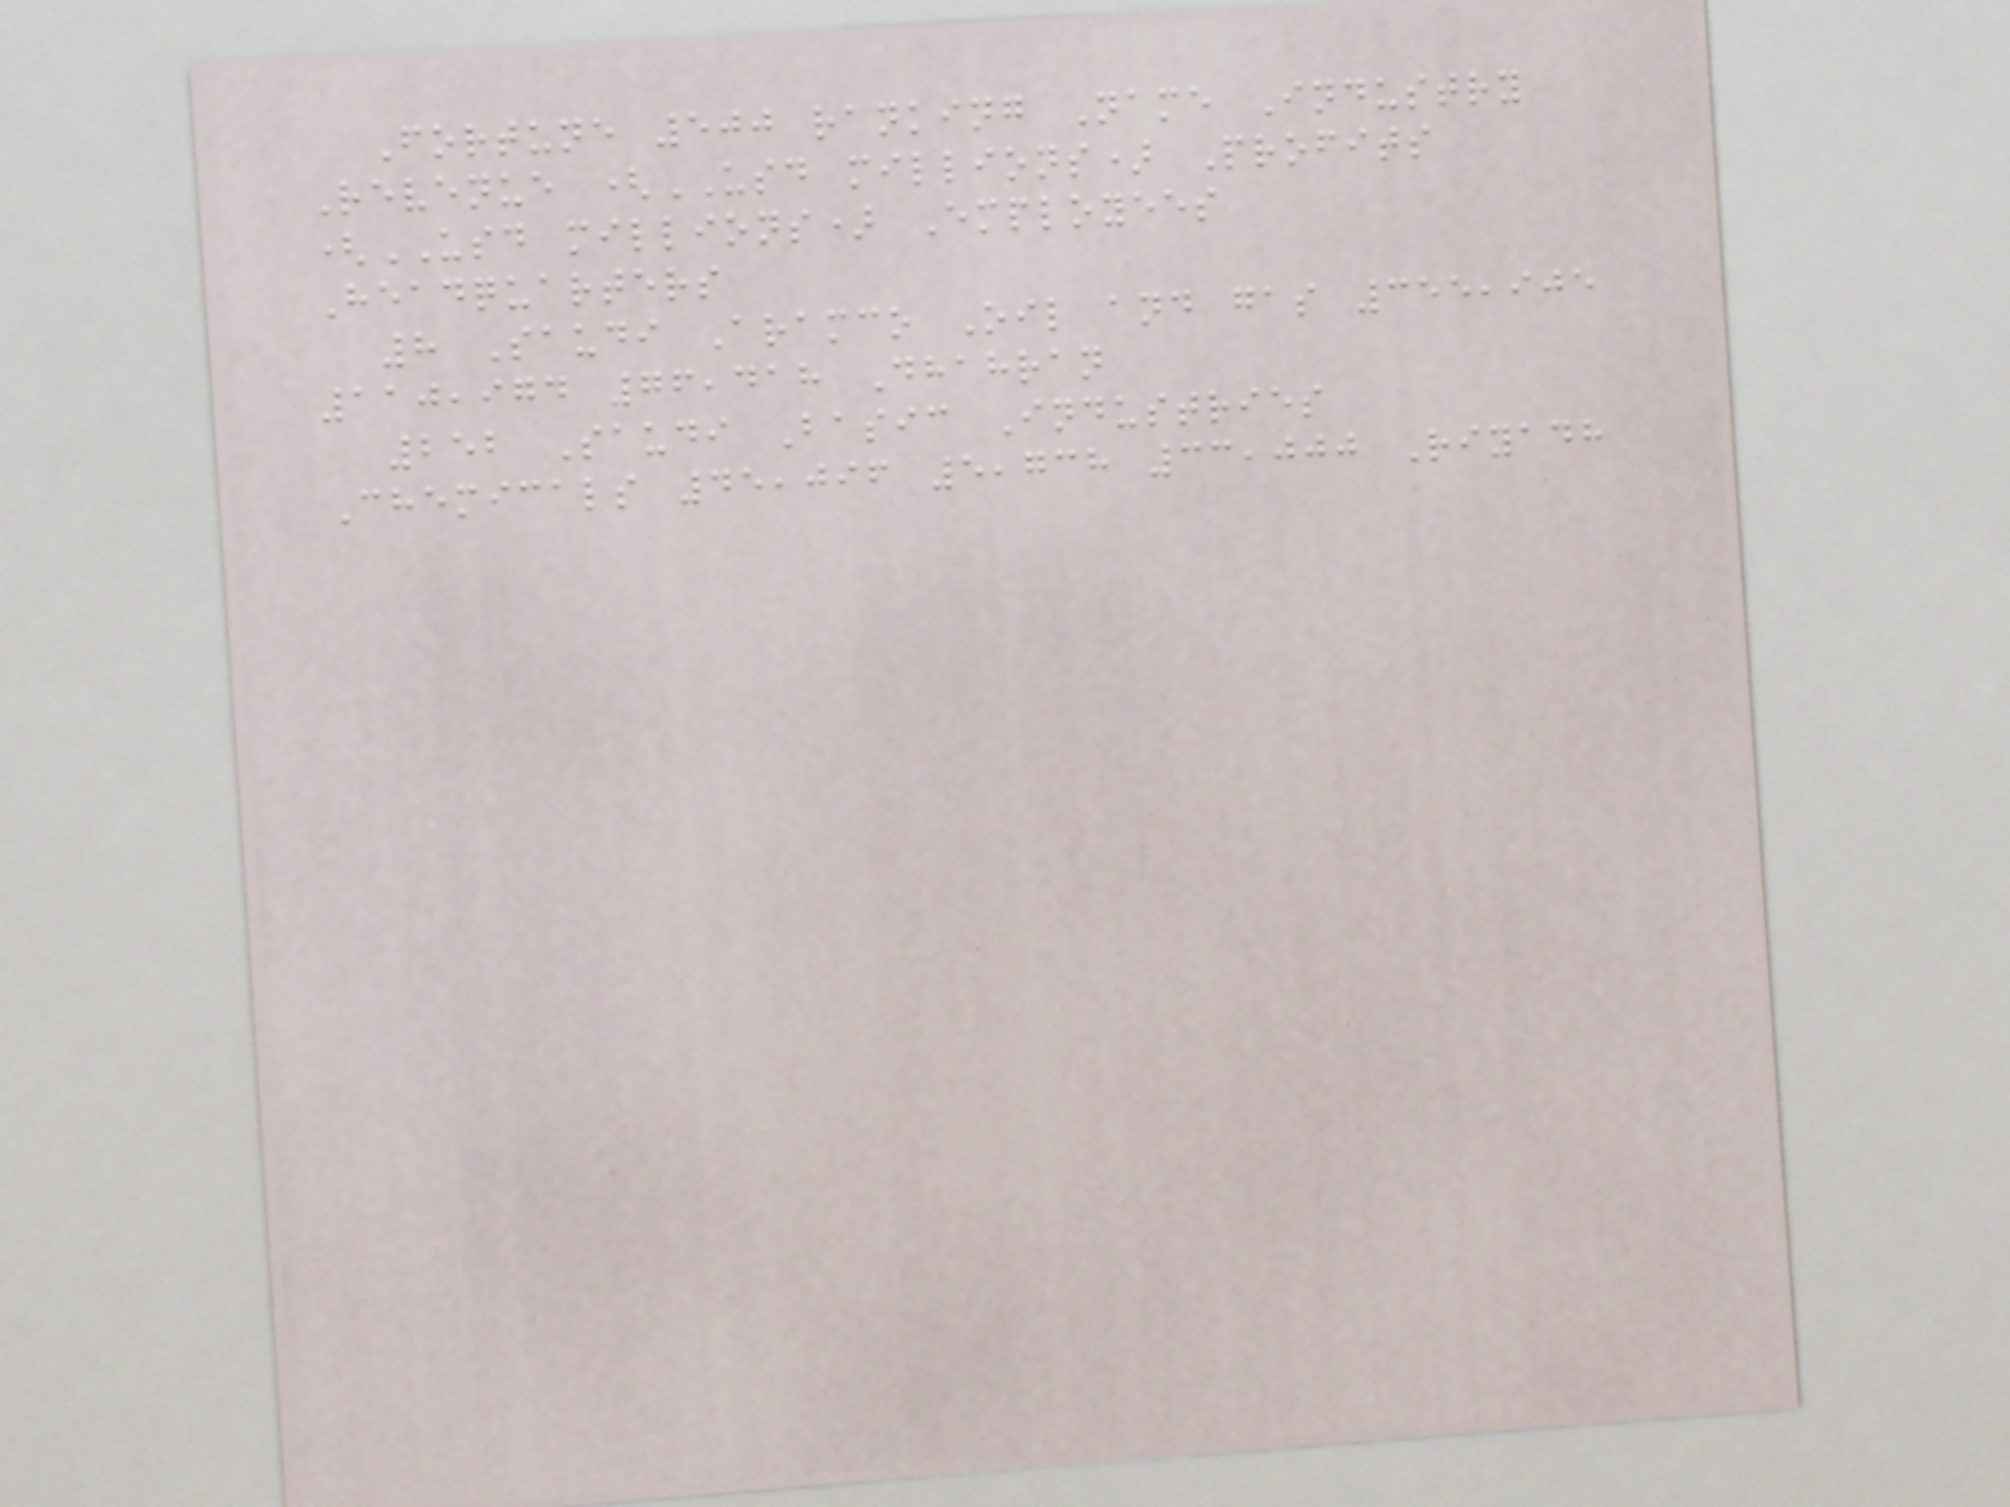Fortune 500 ranking Name Industry
Revenue (USD millions) Profits
(USD millions) Employees
Headquarters
8 Saudi Aramco Oil and gas 355,905
110,974 76,418 Dhahran
252 Saudi Basic Industries
Chemicals 45,096 5,738 33,000 Riyadh
